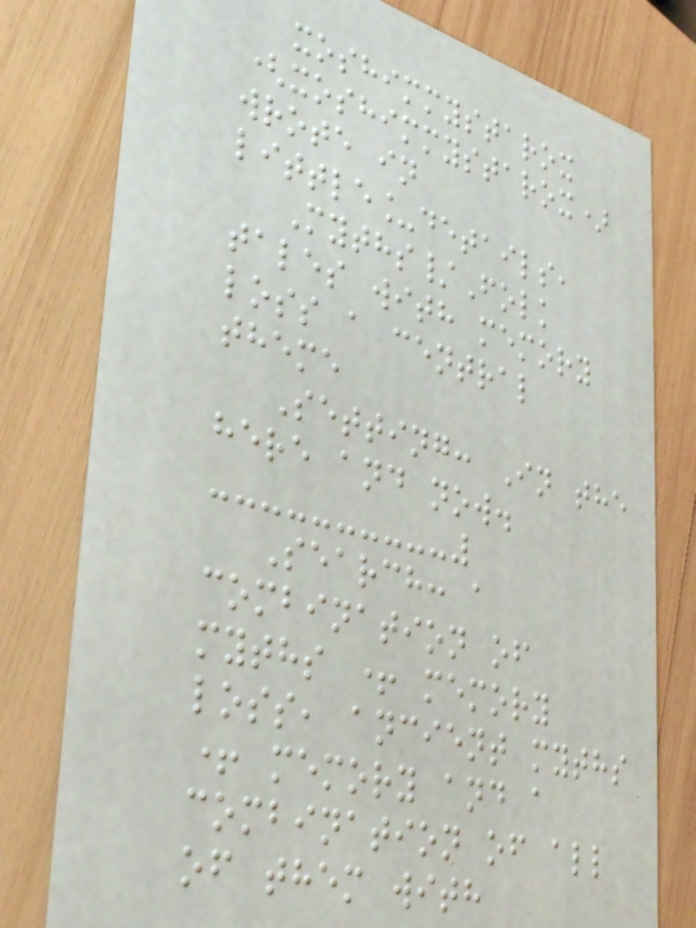xoshimmystarox
(xoshimmystarox)
wrote in
little_details,
Myths/Folk
tales with memory
loss a central
theme
Setting: In the
here and now.
Search: a
combination of
myths + memory
loss, ancient myths
+ memory and a
combination of all
of them with
